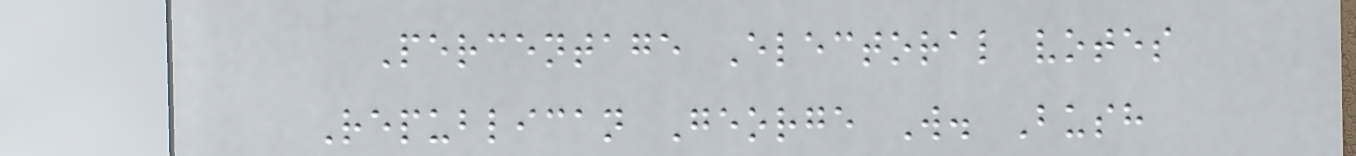Percentage Electoral votes
Republican George W. Bush
